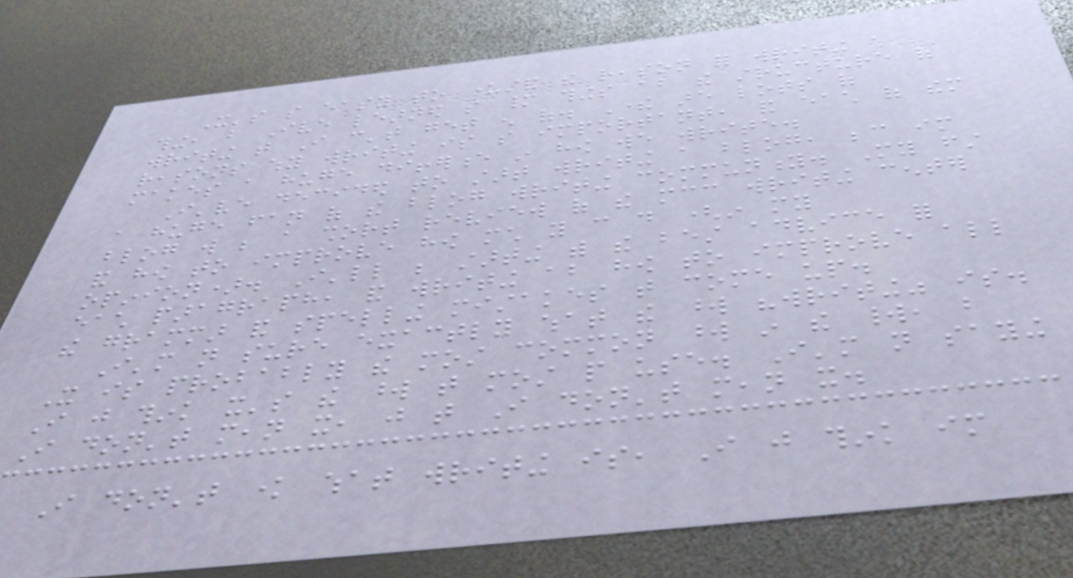It's so easy to understand the reason for writing a
thing, but Ive learned so many things about the structure of
writing that I can't get enough of. There are lots of
reasons why writing is so important, and each of them
makes a huge difference in how we write.
I've decided to start writing a blog, because im
a huge fan of the blog writing community. My first
blog will be a short review of the mcc writing center
and how to improve how much you can do (in my
opinion). I'll be starting with the best advice for
each paragraph, and writing about how to improve all
the grammar and spelling mistakes that come up.
I'm not sure exactly what the word "writing" is.
It is probably the most common word in the world, but
I just think it's the word that most people use. I'm not saying
I don't mean it, just that I don't mean it.
I don't know what writing is, I just think im
